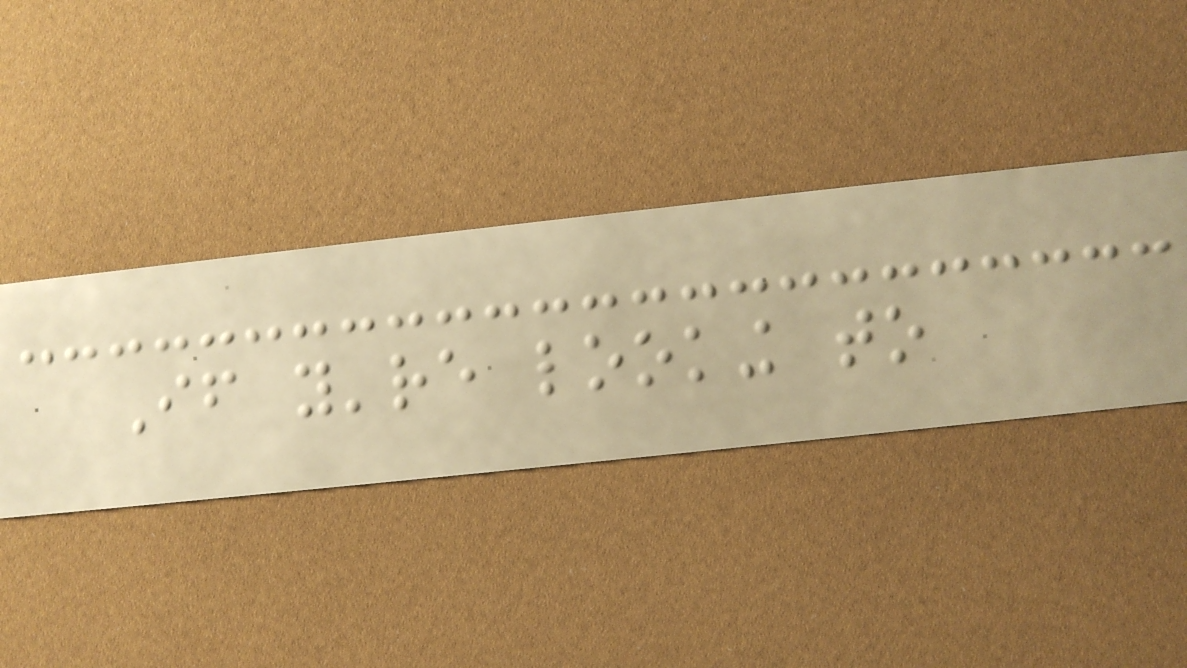If you're looking to
